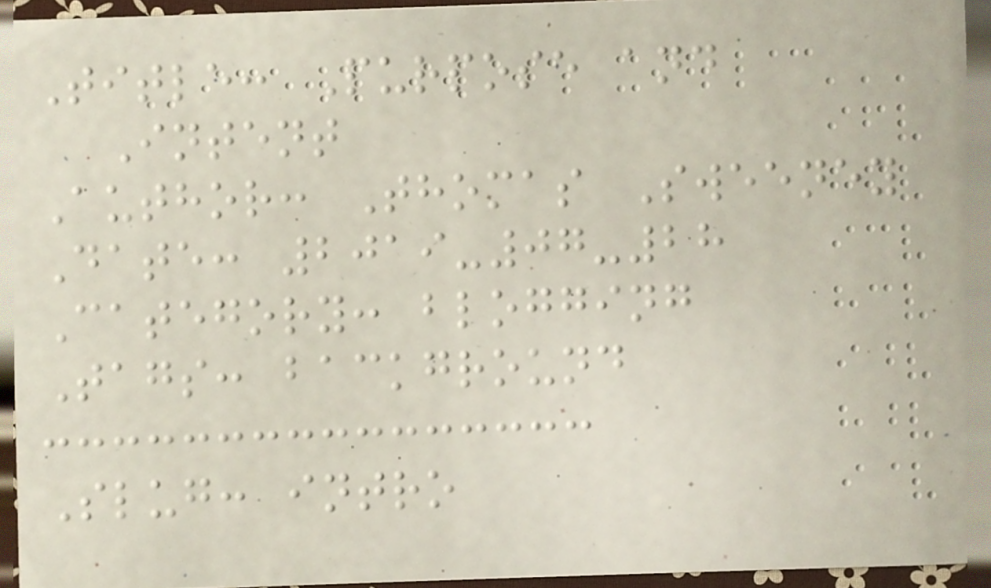Title: Purpose and
Intent
Author: Thomas Sweeney
Date: 2019-07-28
Category: blogging
Tags: background
Slug: intro
